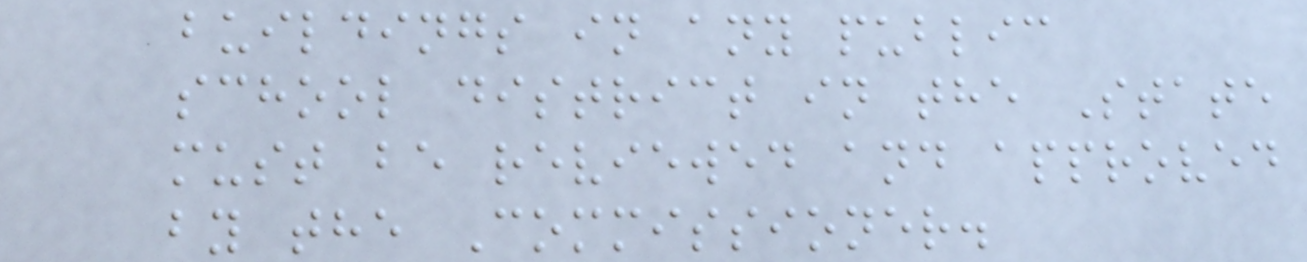buildings in any public
school district in the State
must be reviewed and approved
by the Commissioner.
